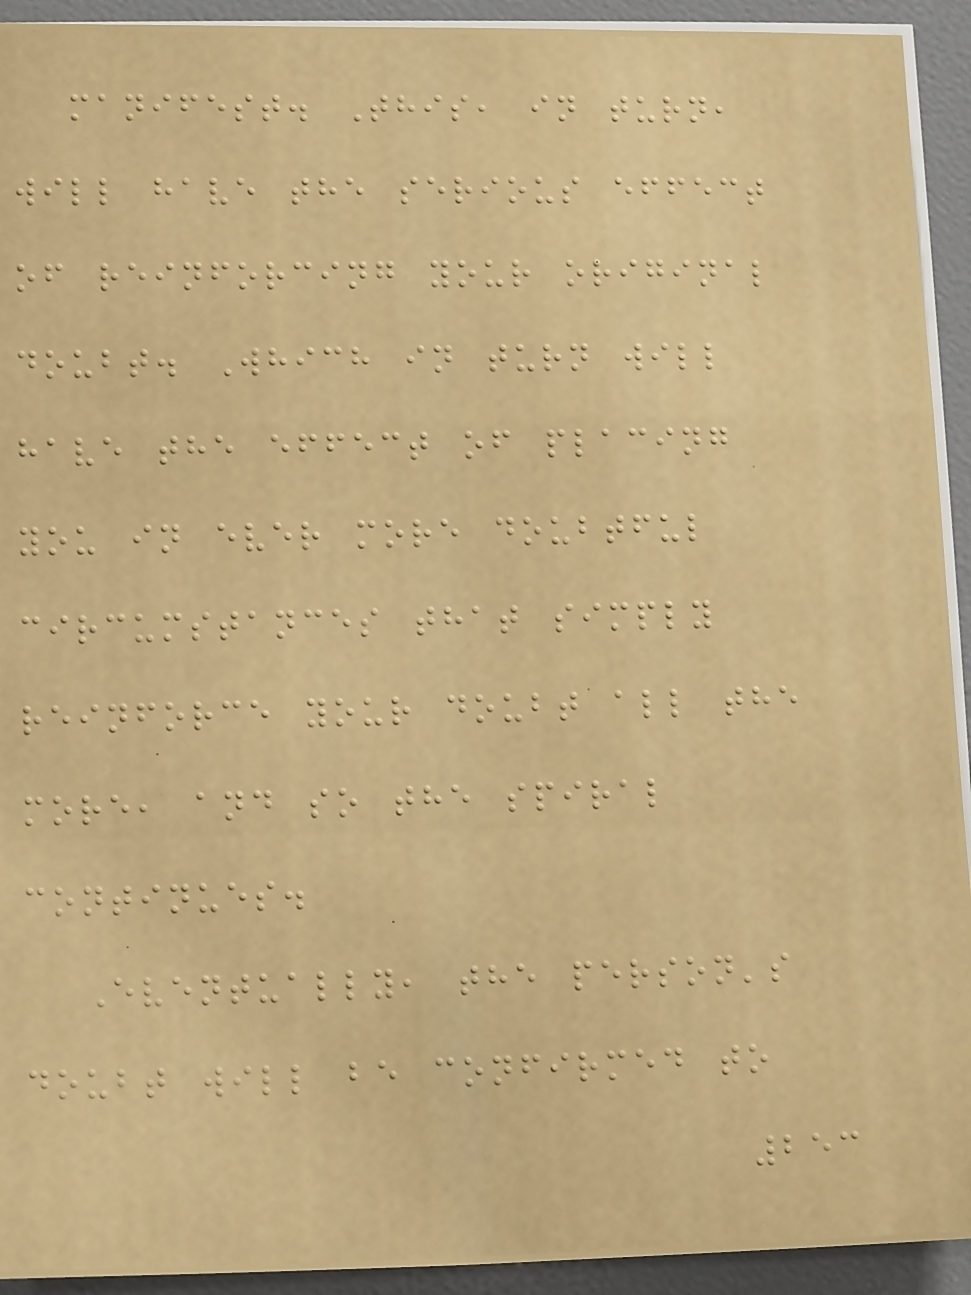manifest. This, in turn,
will have the serious effect
of reinforcing your original
doubt. Which in turn will
have the effect of placing
you in ever more doubtful
circumstances that simply
reinforce your doubt all the
more, and so the spiral
continues.
Eventually, the person's
doubt will be confirmed to
253
